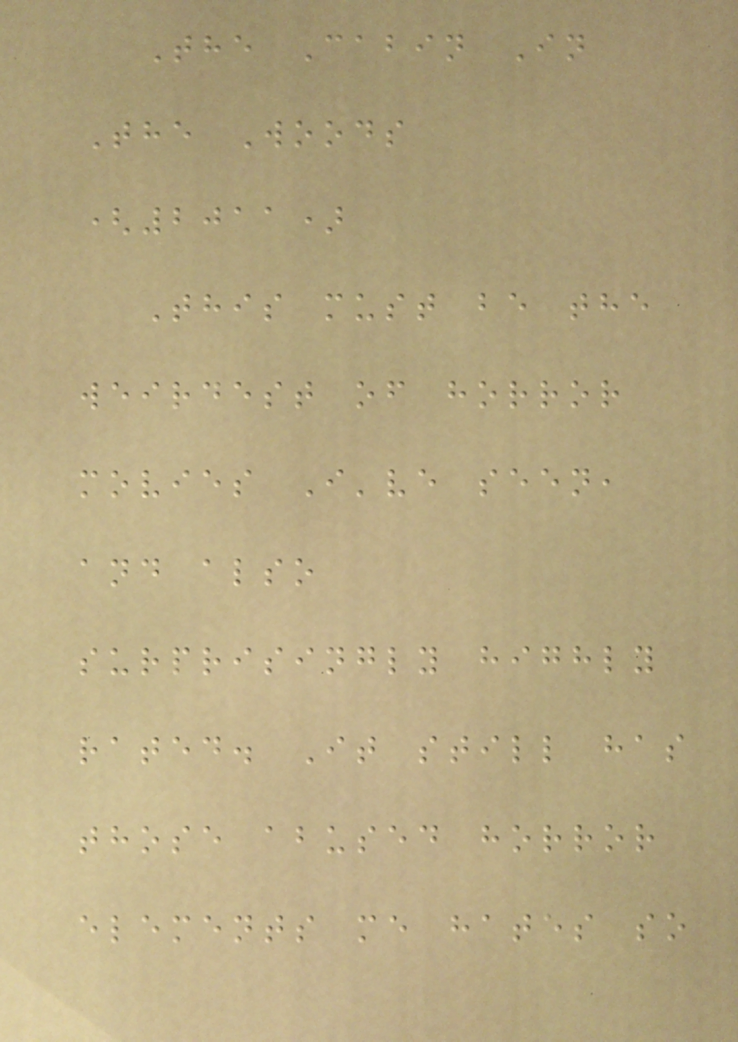The Cabin In
The Woods
(2011)
This must be the
weirdest of horror
movies I've seen,
and also
surprisingly highly
rated. It still has
those abused horror
elements me hates so
